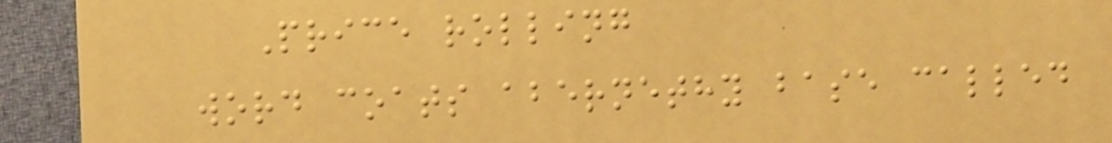Price rolling
word coats abernethy base called
